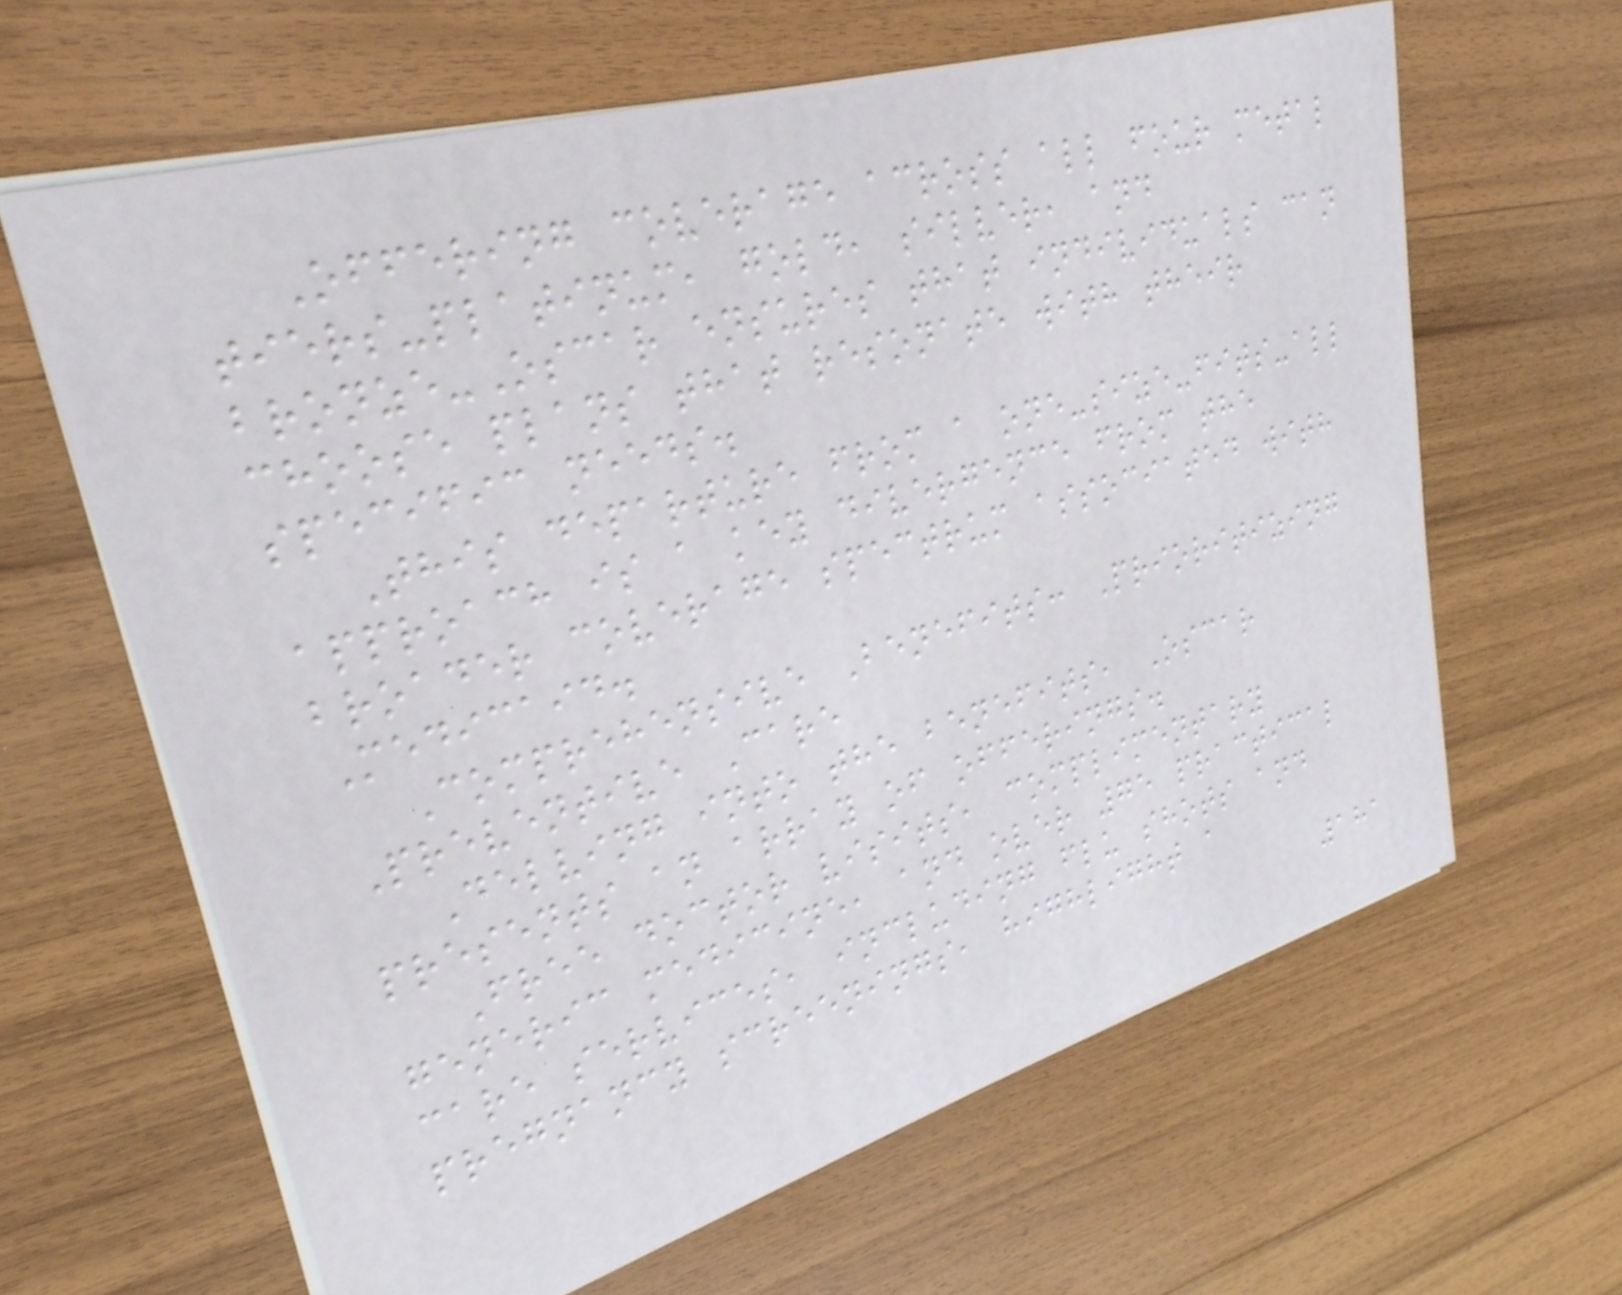Offering coverage across all four metal
tiers-platinum, gold, silver, and
bronze-Oscar ensures that individuals can
choose plans that resonate with their
specific needs.
This departure from a one-size-fits-all
approach is a key divergence from the
broader coverage spectrum associated with
Medicaid.
Comprehensive Benefits: Prioritizing
Preventive Care
Delving into the benefits, Oscar
presents an array of offerings.
Free doctor visits, complimentary
generic medicine, and over 75 practical
care services, including flu shots and
pregnancy screenings, highlight a
181
